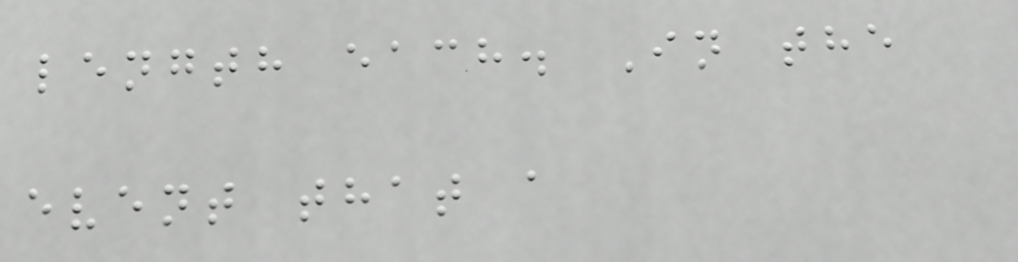length each. In the
event that a
